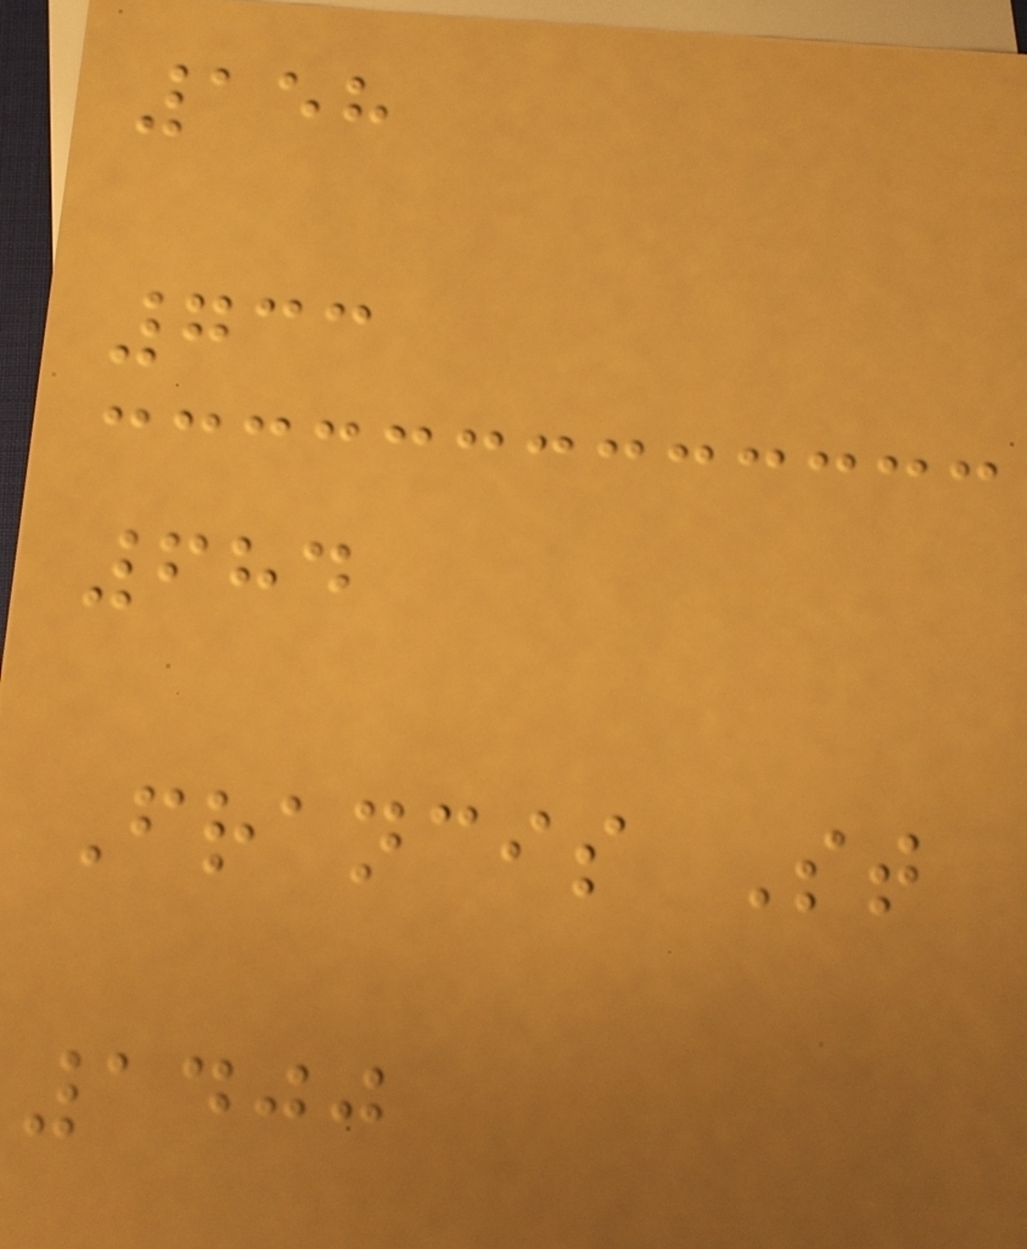158
733
684
Francis St
1400
